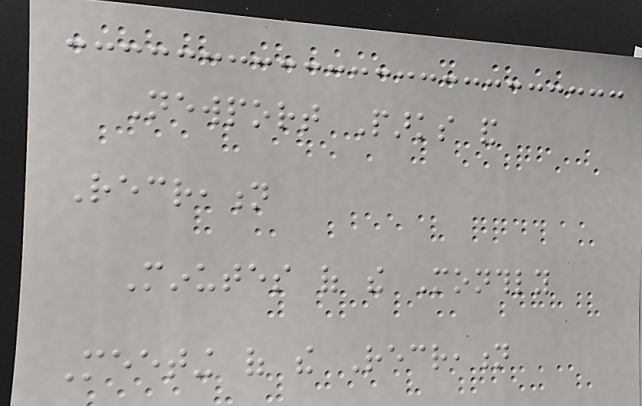Newport Parks and
Recreation
Minutes of the Monthly
Meeting of the Recreation
